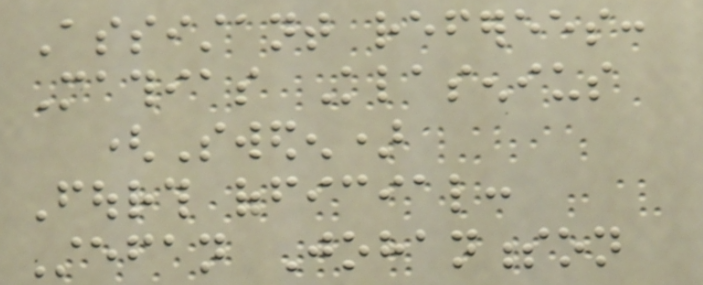Assistant referees:
Mathias Klasenius
(Sweden)
Fourth official:
Stefan Johannesson
